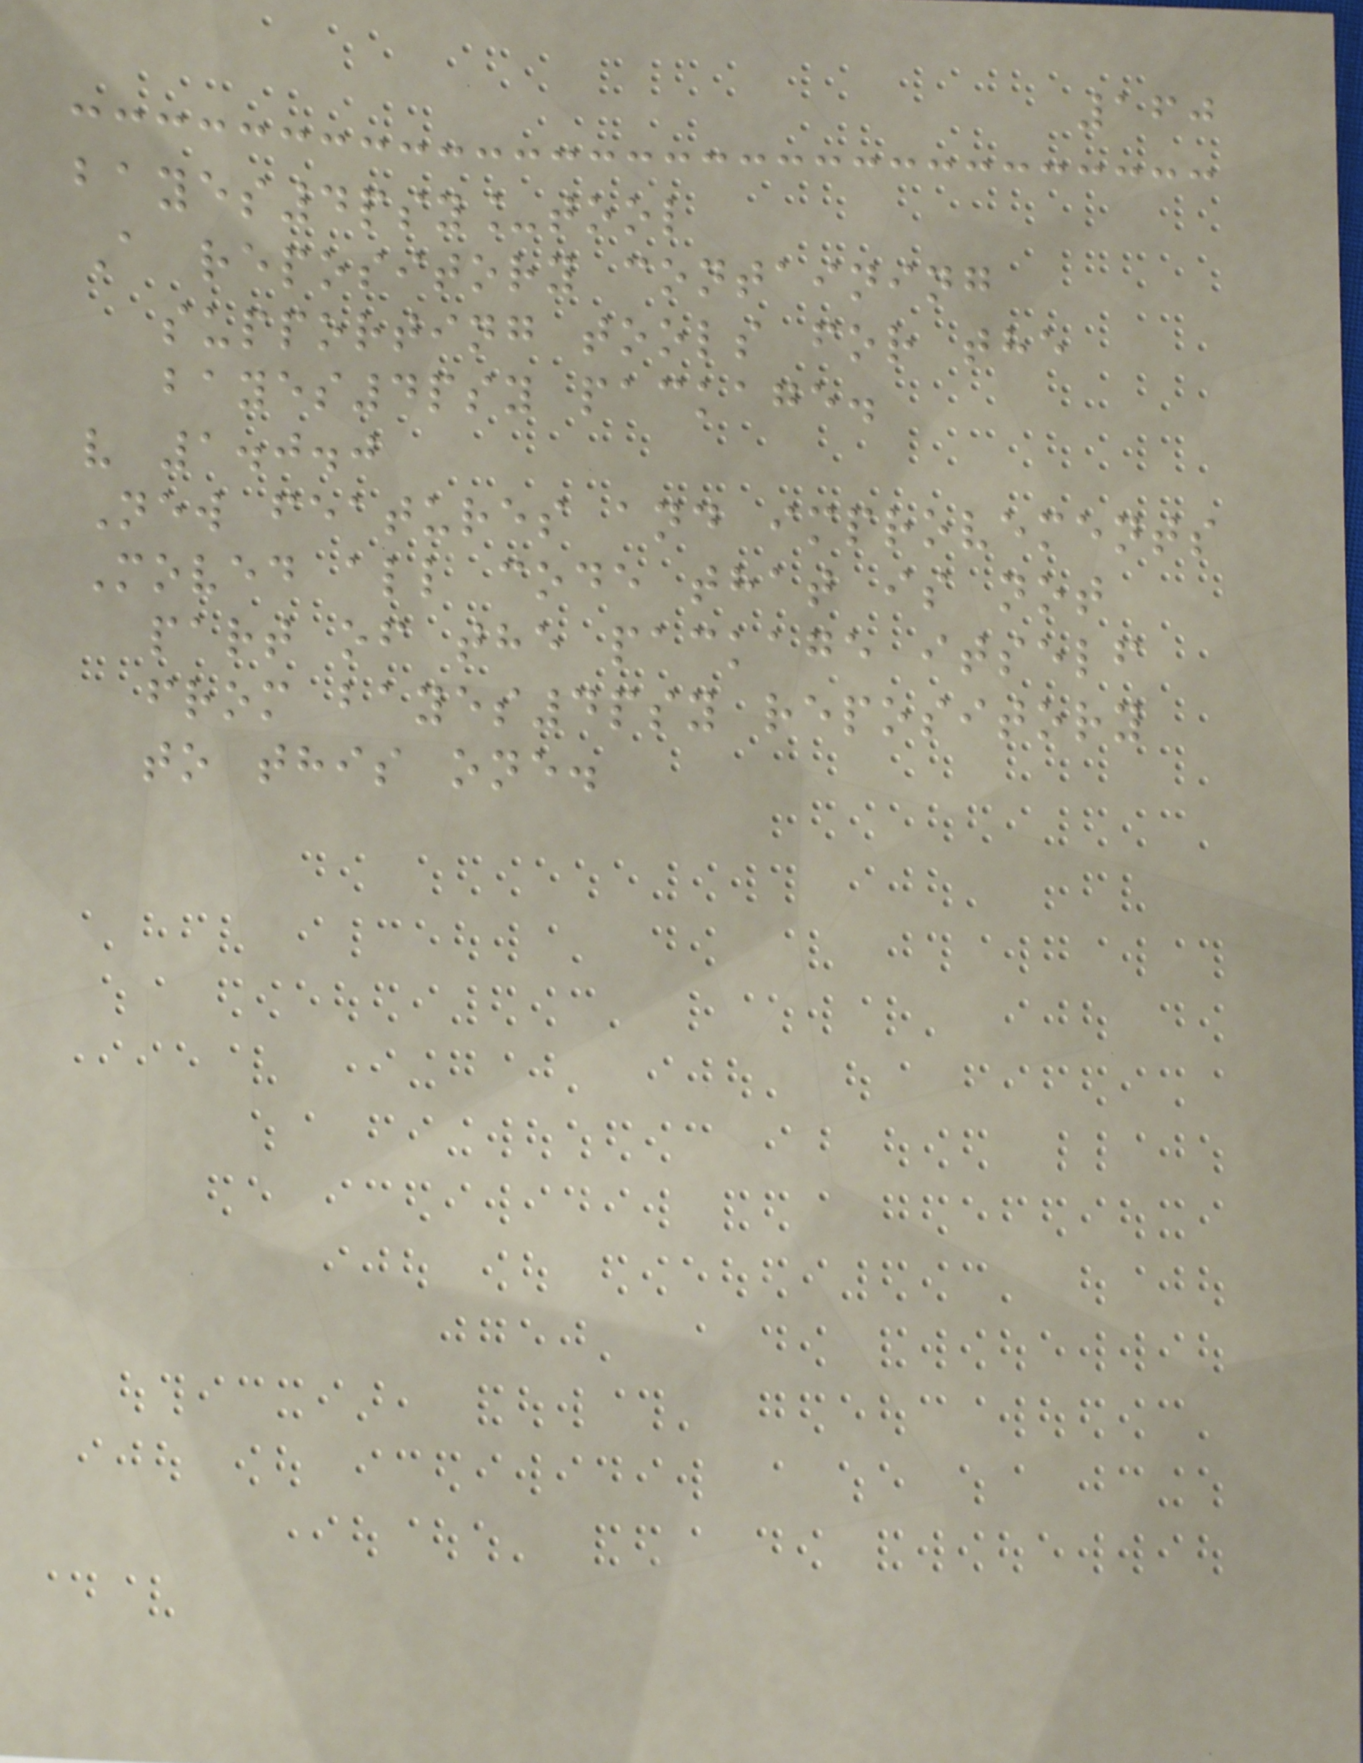160
bayes4psy_tool
A repository containing
supporting tools for the
bayes4psy package.
v 1.0.0
New features and improvements
Moved all code that is not
part of the package itself
from bayes4psy repository
to this one.
